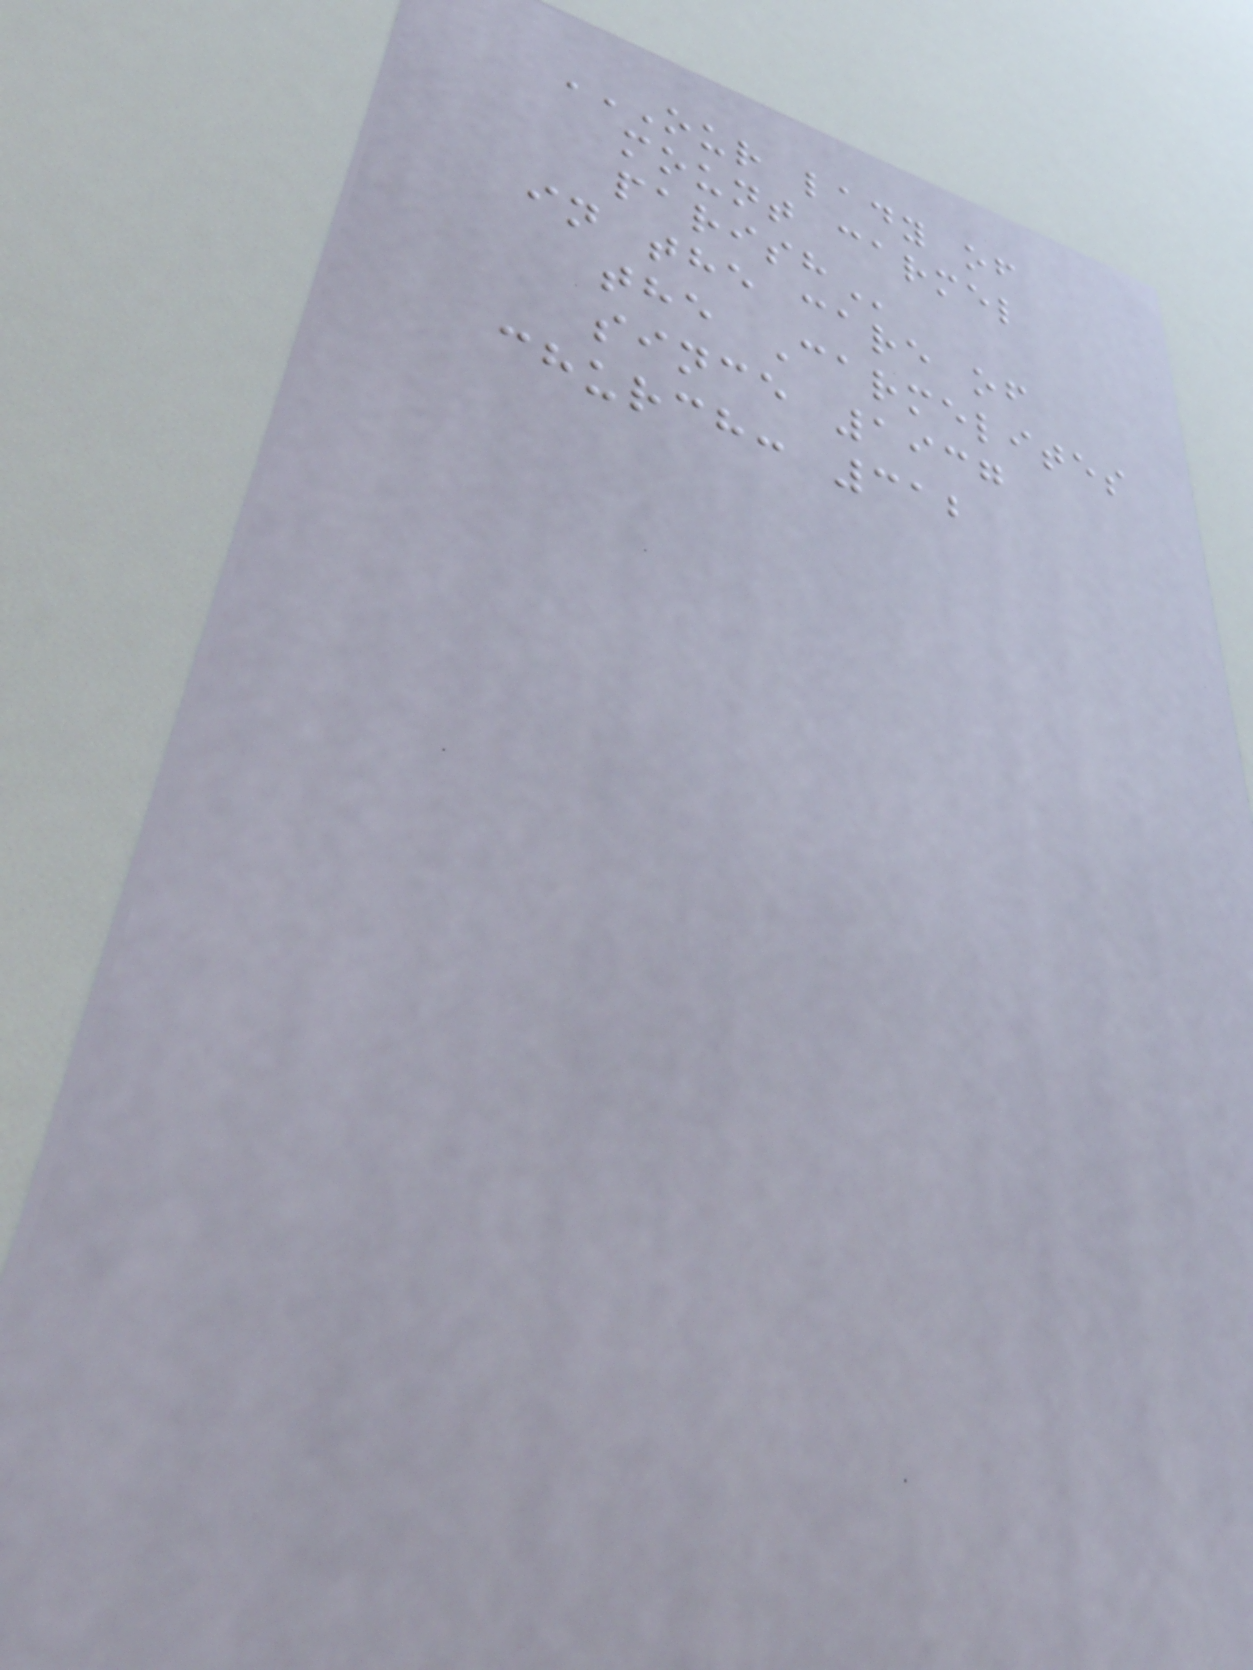OUR LADY OF
MOUNT CARMEL
PARISH
in the care of
the Carmelites
since 1937
church: 312
